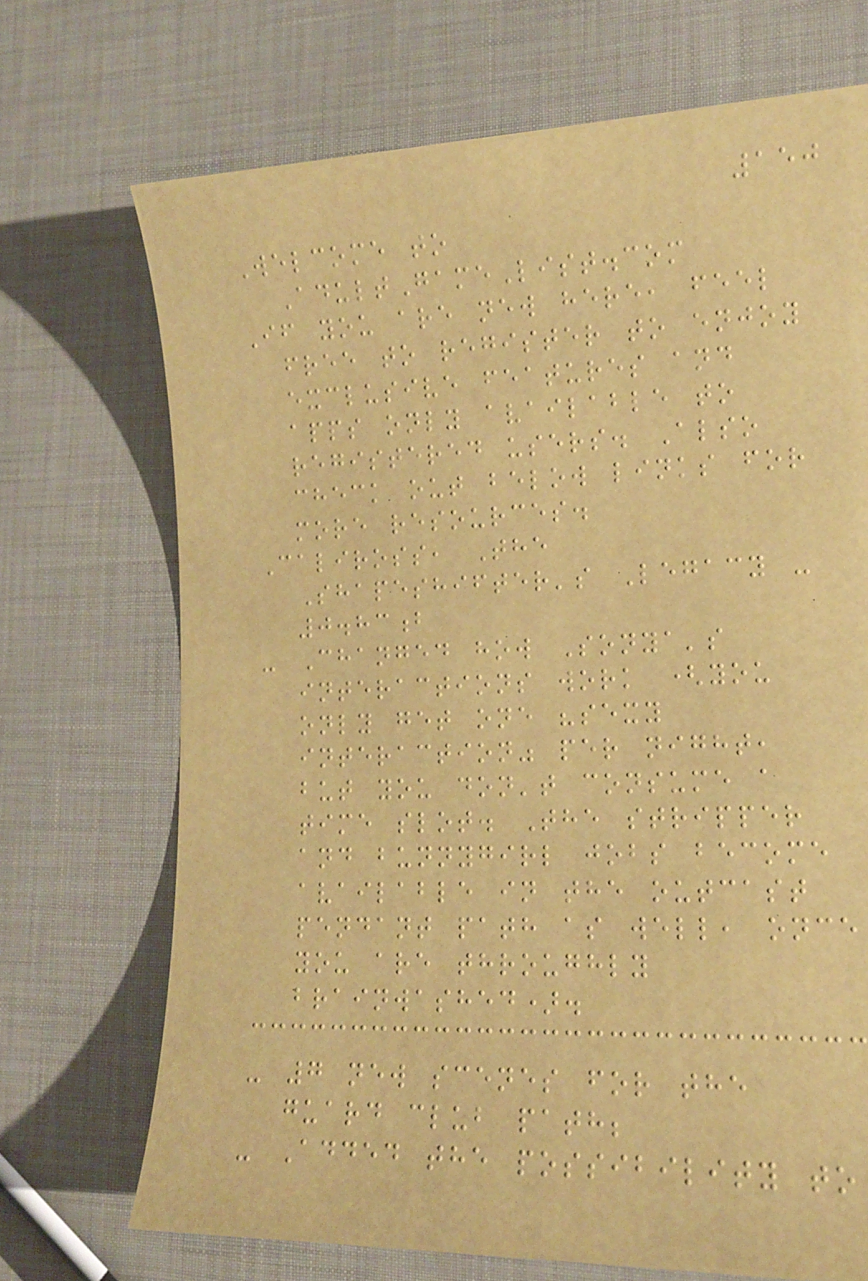150
Welcome to
AdultGameList.com
If you are new here, feel
free to register to enjoy
exclusive features and
apps only available to
registered users. Also
check out below links for
more resources.
Caliross, The
Shapeshifter's Legacy -
0.83b
- Changed how Sonya's
interactions work (you
only get one "sexy
interaction" per night,
but you don't consume a
time slot. The stripper
and bunnygirl jobs become
available in the outcast
pendant path as well, once
you are throughly
brainwashed).
- 7 new scenes for the
guard club path;
- Added the possibility to
